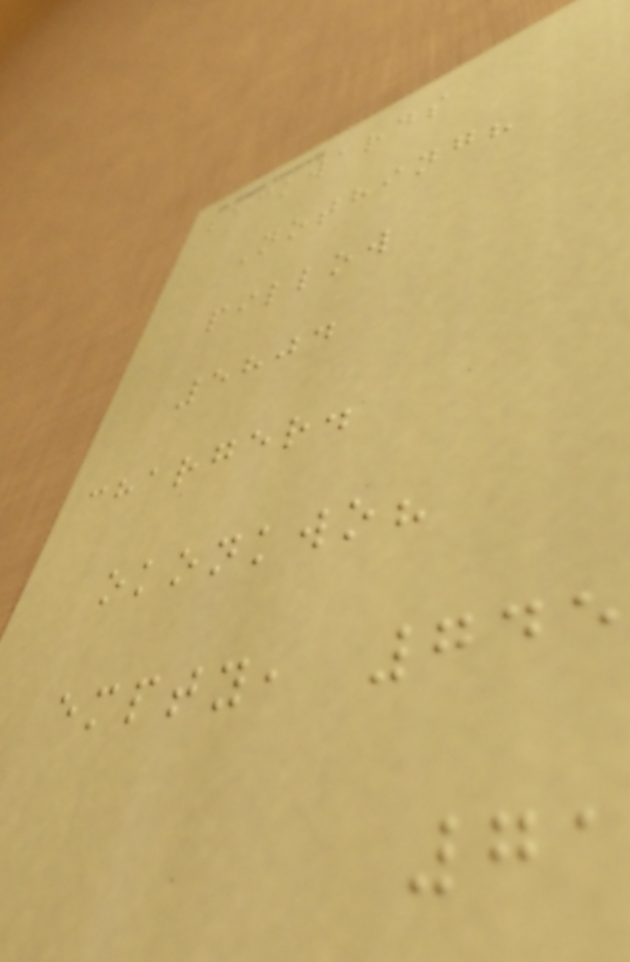backwards
Nothing?
pillow
5804
charger.
okonkwo?
empty, 745
71
